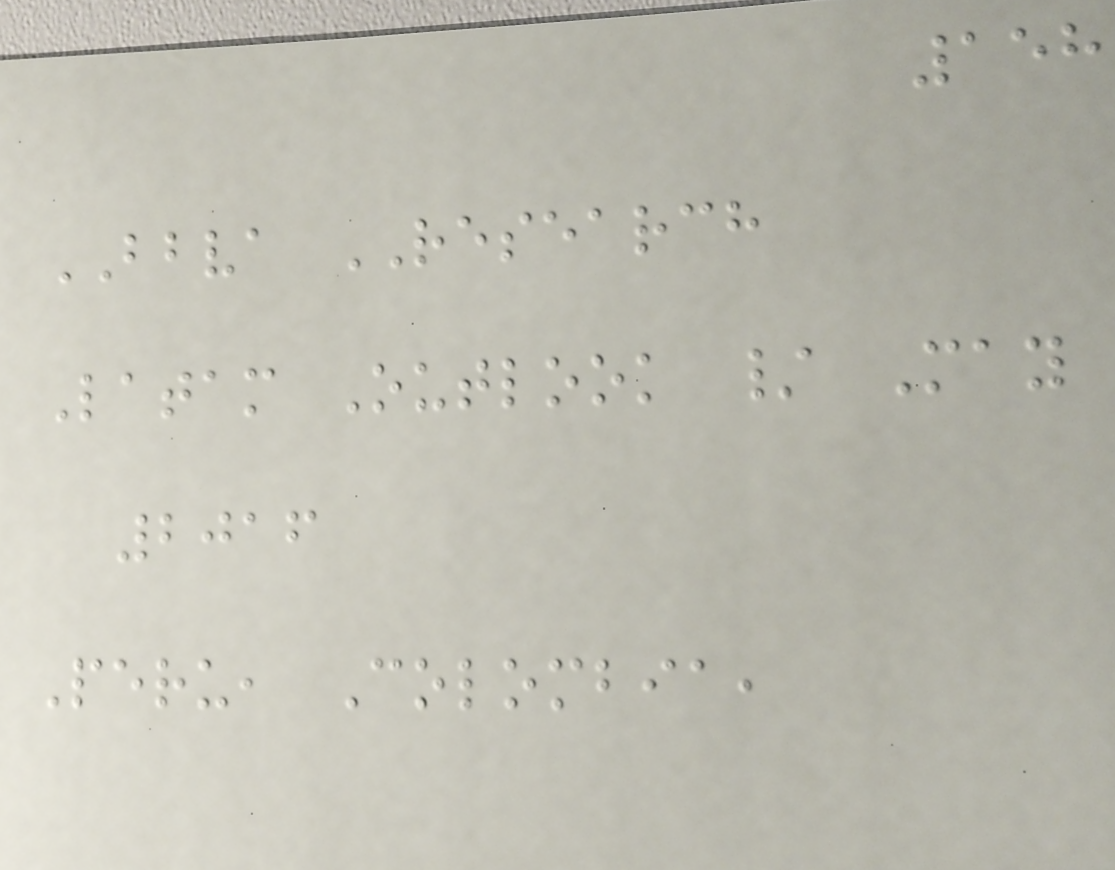158
BBVA RESEARCH
Latam Outlook / May
2016
Peru, Colombia,
